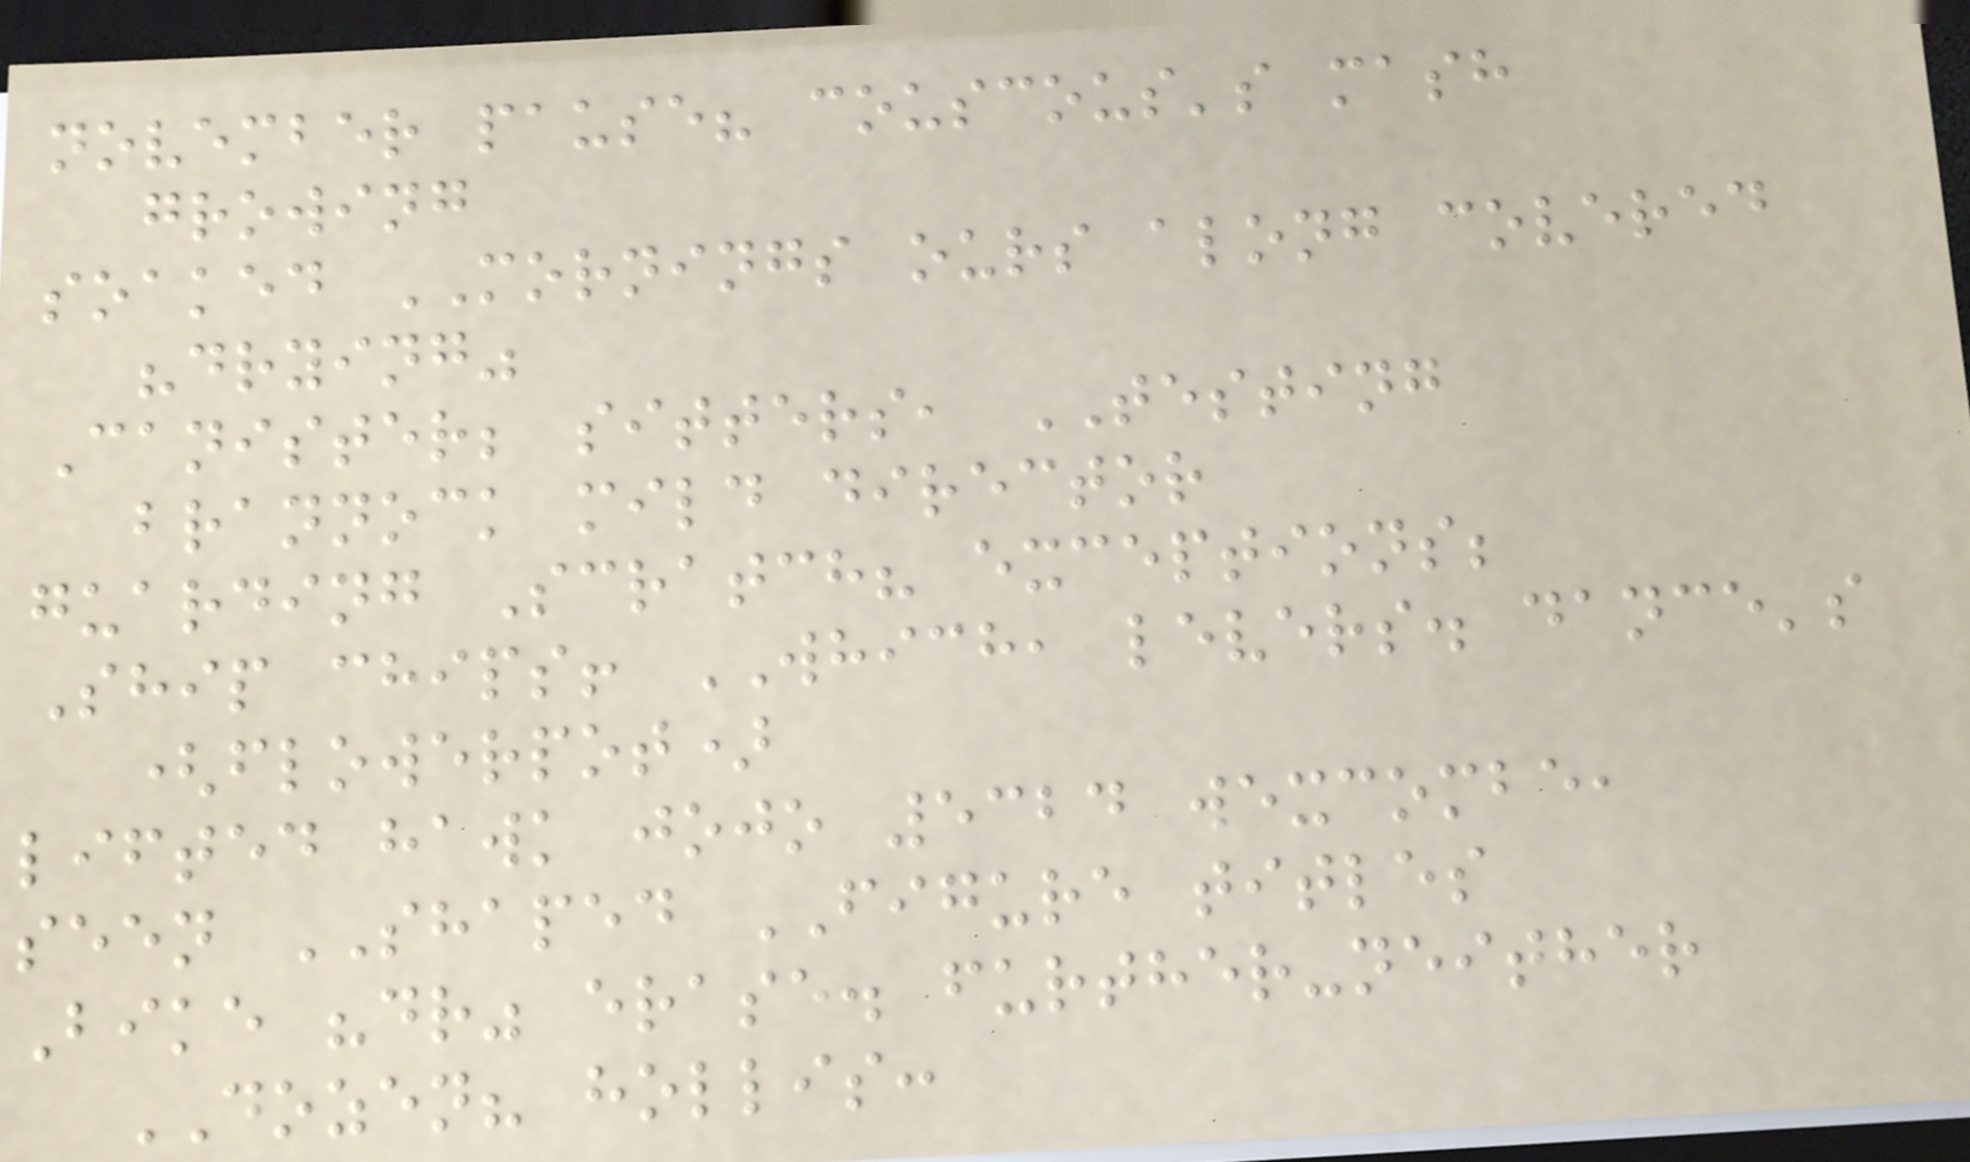november pause? couscous's mash
growing
soaked MORNINGS ours along covered
"drying"
Canister; sitters, TESTING
brannock mild director
guarding Scratch? exceptions;
Ship chips! WHICH, levers. dance's
(flowerpot)
lifted hawk jojo 5324 wexcombe,
seen SHAPED FIGURE titles
Bike "dr" erase. further-neither
DOZEN? hollis:
